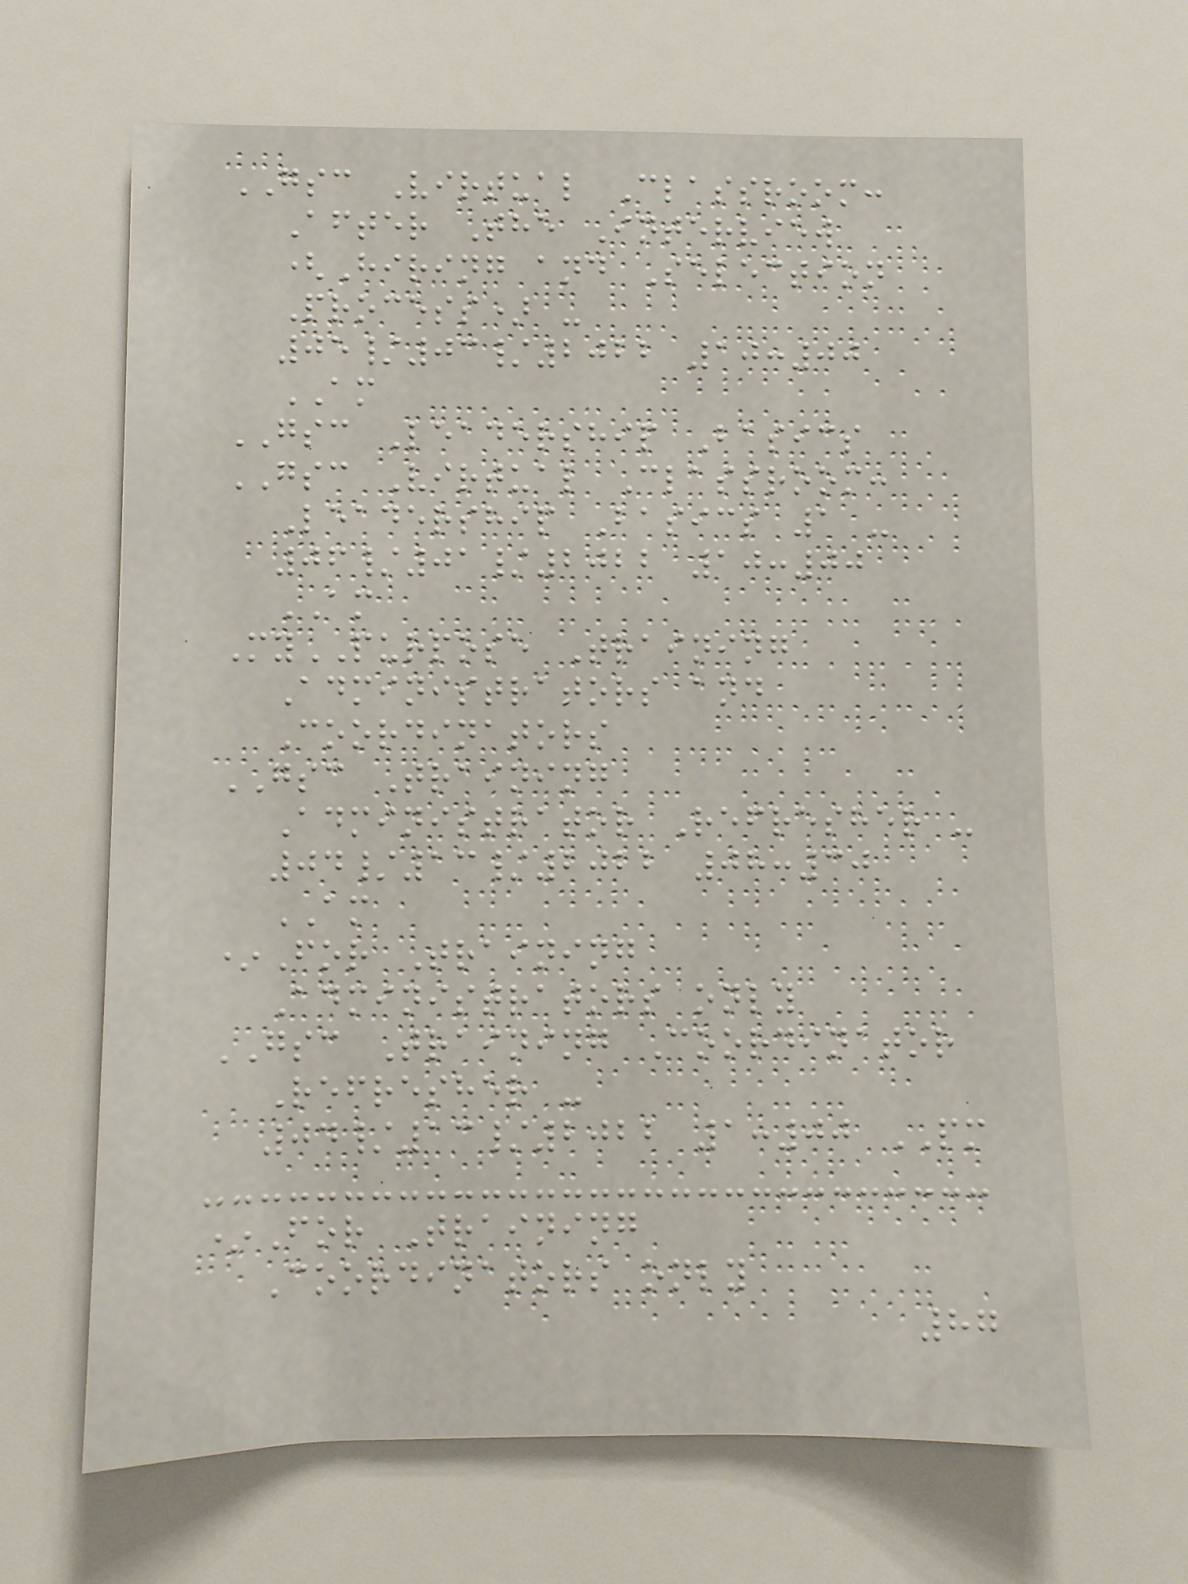GSC Virtual Classroom:
After The Interview
(Hiring and Selection
Process) -
05/03/2022 10:00
AM
GSC Leadership Basics
GSC Virtual Classroom:
Leadership Basics 1 -
06/01/2022 10:00
AM
MyPURPOSE Training
Administrators and
Coordinators
GSC Training
Administrator Refresher -
04/13/2022 08:30
AM
*For Training
Administrators only
GSC Training Coordinator
Refresher -
04/13/2022 1:00 PM
*For Training
Coordinators only
87
